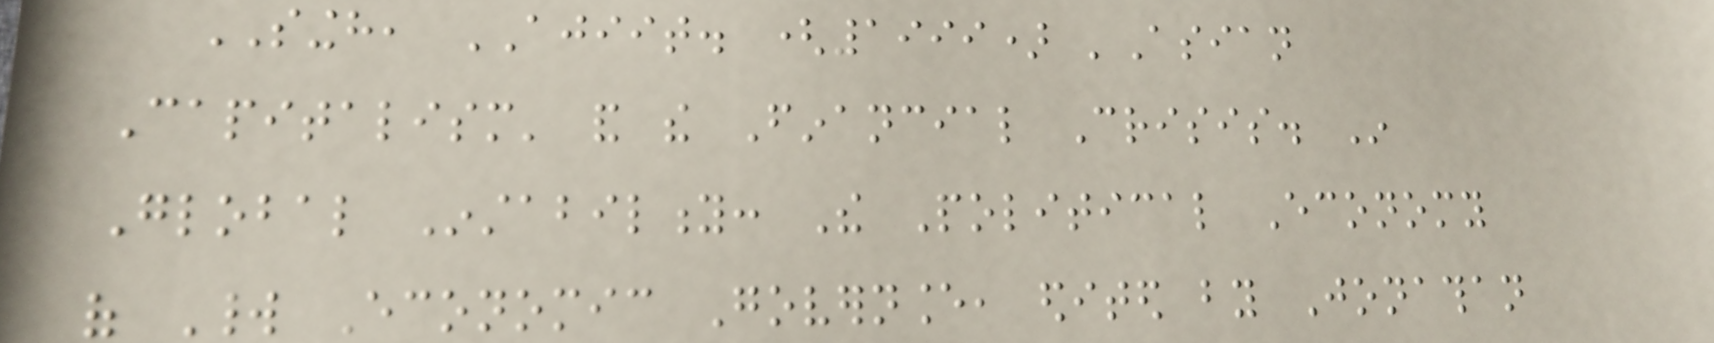SINGH, AJIIT. (1999) 'Asian
Capitalism' and the Financial Crisis. In
Global Instability: The Political Economy
of World Economic Governance, edited by Jonathan
